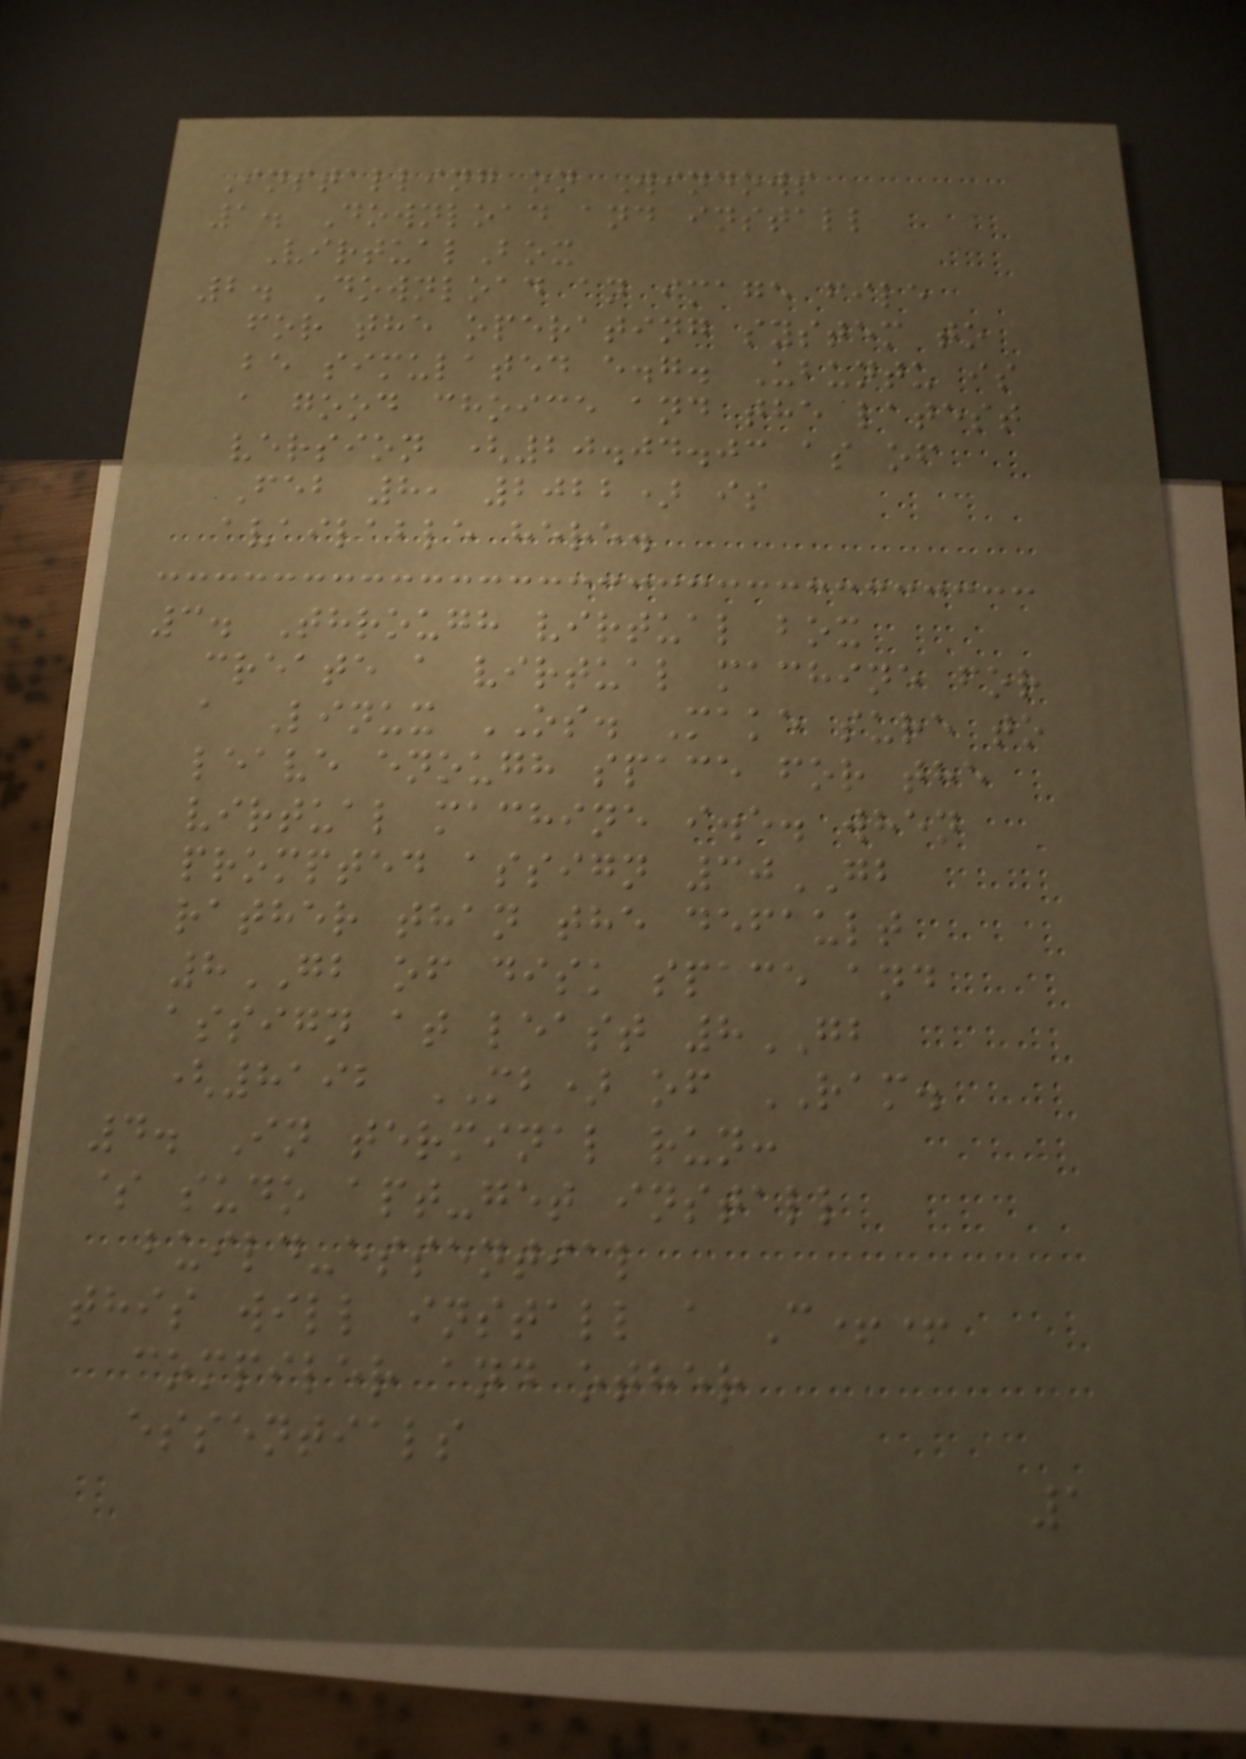Installing on Windows
1. Download and install
VirtualBox
2. Download an image file
for the operating system to
be simulated e.g. Ubuntu is
a good choice and the latest
version (20.04.03 as of
Feb 8, 2022) is
available here.
3. Through virtual box
create a virtual machine for
a Linux OS. Make sure to
leave enough space for the
virtual machine i.e. when
prompted assign 30GB
rather than the default
8GB of disk space and
assign at least 8GB
(8192 MB) of RAM.
4. In terminal run:
$ sudo apt-get install
build-essential
this will install a C++
compiler and other
essentials
1
